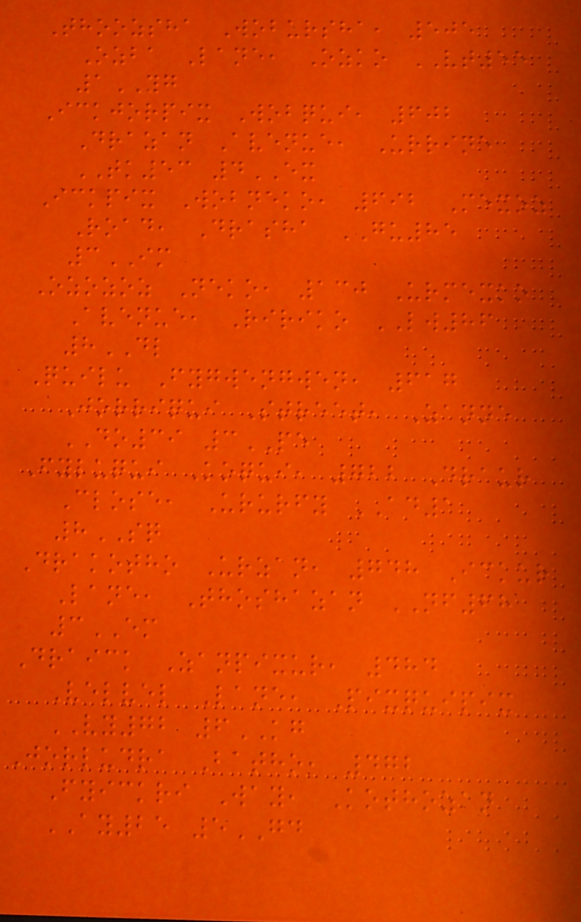Thoozsha Wobursha, 505
Ozba Lane, Ozko VT55
1YG
Ickjorpix Wobqui, 602
Drazan Avenue, Urrine
TK53 4EX
Ickpix Wobneko, 692 Mexoz
Road, Drasha GU85
3IM
Ozozoz Neko, 130 Urmexko
Avenue, Ririko LW86
8DL
Quilu Fygwengwen, 617
Jorriqui Street, Zanne
DO39 3PE
Fyluqui Koqui, 722 Draur
Close, Ururfy AD1
8SQ
Drakotho Urzan, 748 Ickur
Lane, Thoshazan NF68
3EM
Draick Zanpixur, 484
Velvel Lane, Pixquipix
VY72 6KG
Jorludra Batho, 472
Fyickri Way, Kothozan
AY25 5GD
